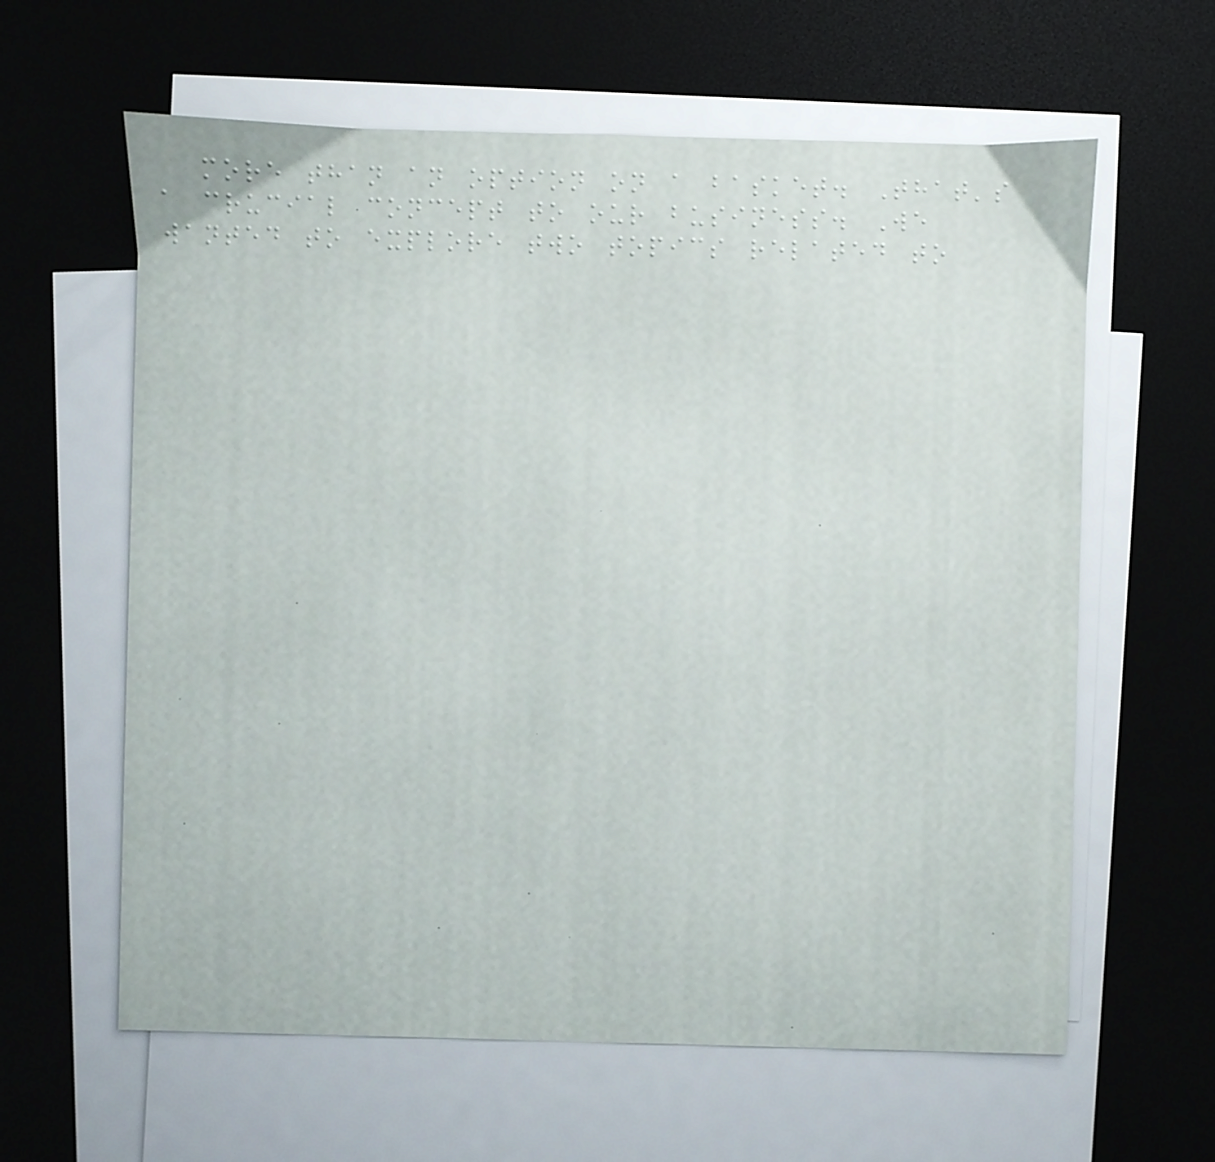more than an option on a basket. That's
a crucial concept to our business. We
wanted to explore two topics related to
